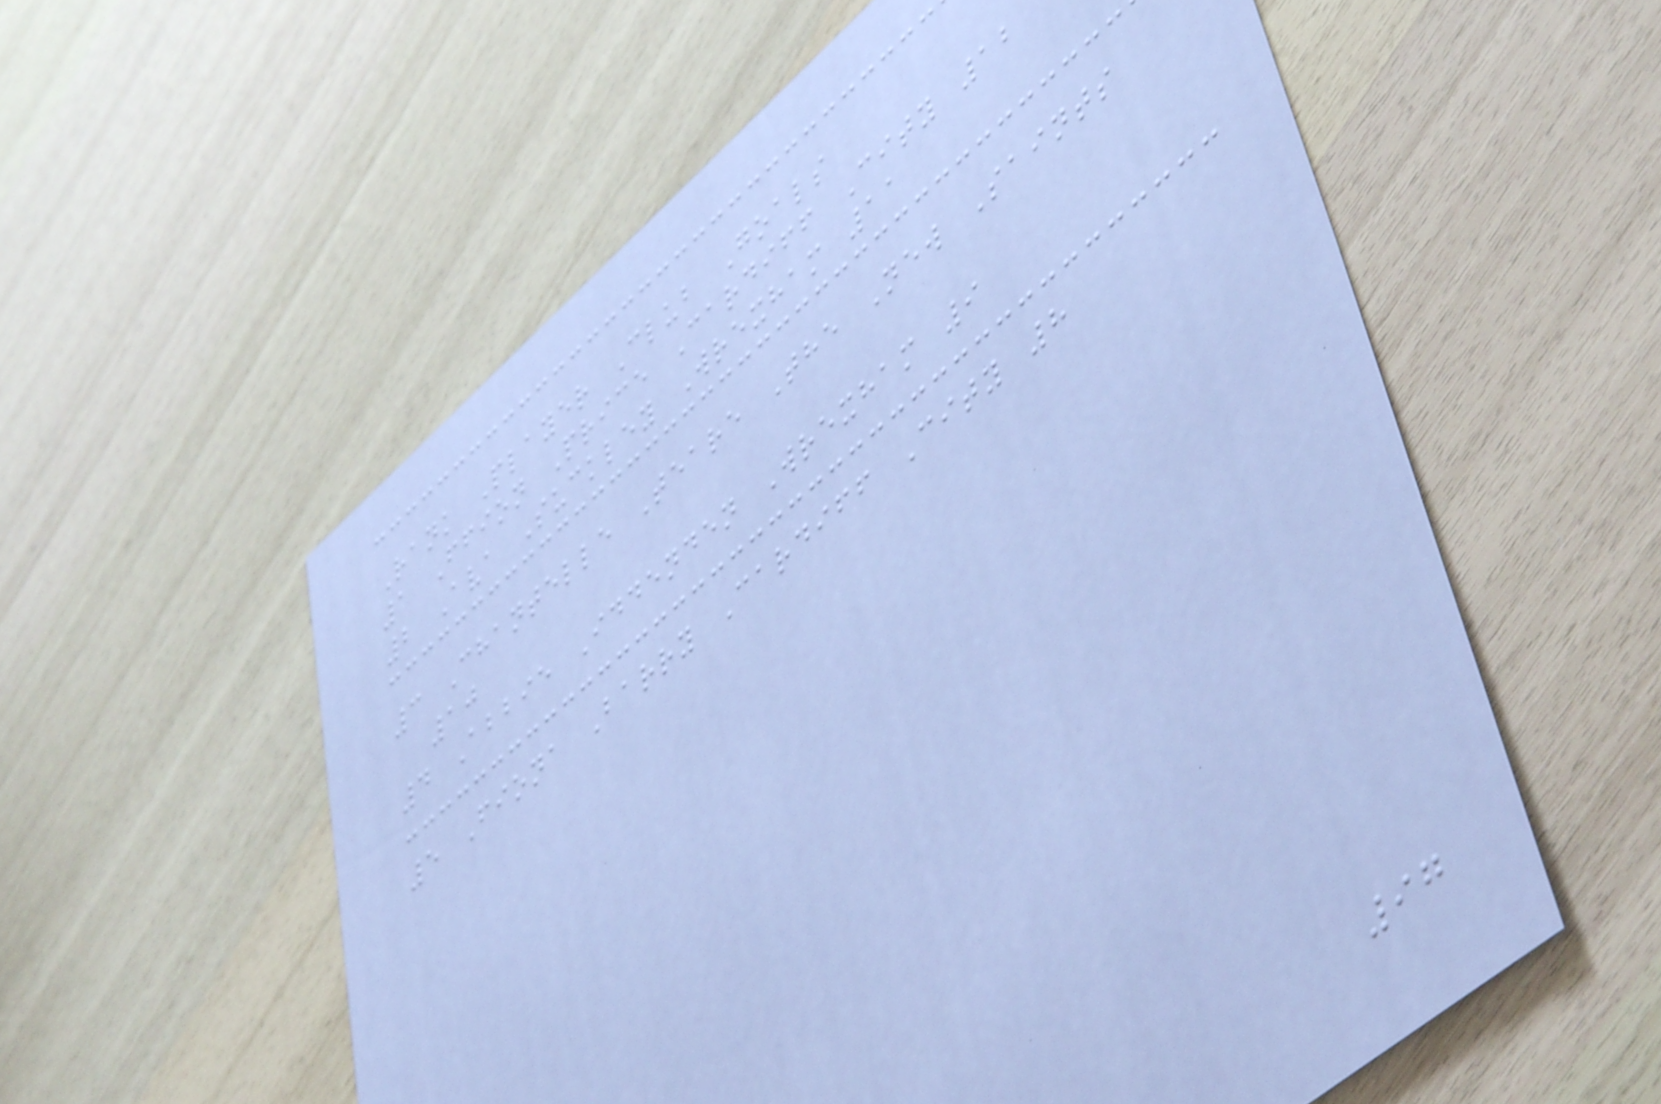Rank Player Club Goals
1 Ffion Price Cardiff City 12
2 Ava Suckley Wrexham 11
3 Chantelle Teare The New Saints
10
4 Abbie Iddenden Wrexham 9
5 Fiona Barry Cardiff City 8
97
